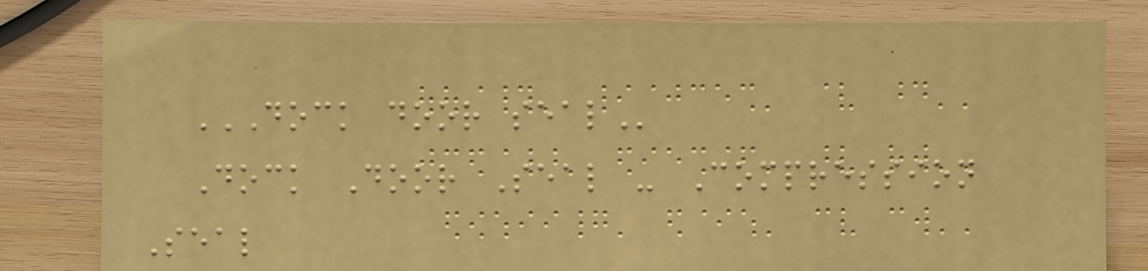DOCK DOOR SEAL
Dock Door Seal - Compression
Seal
